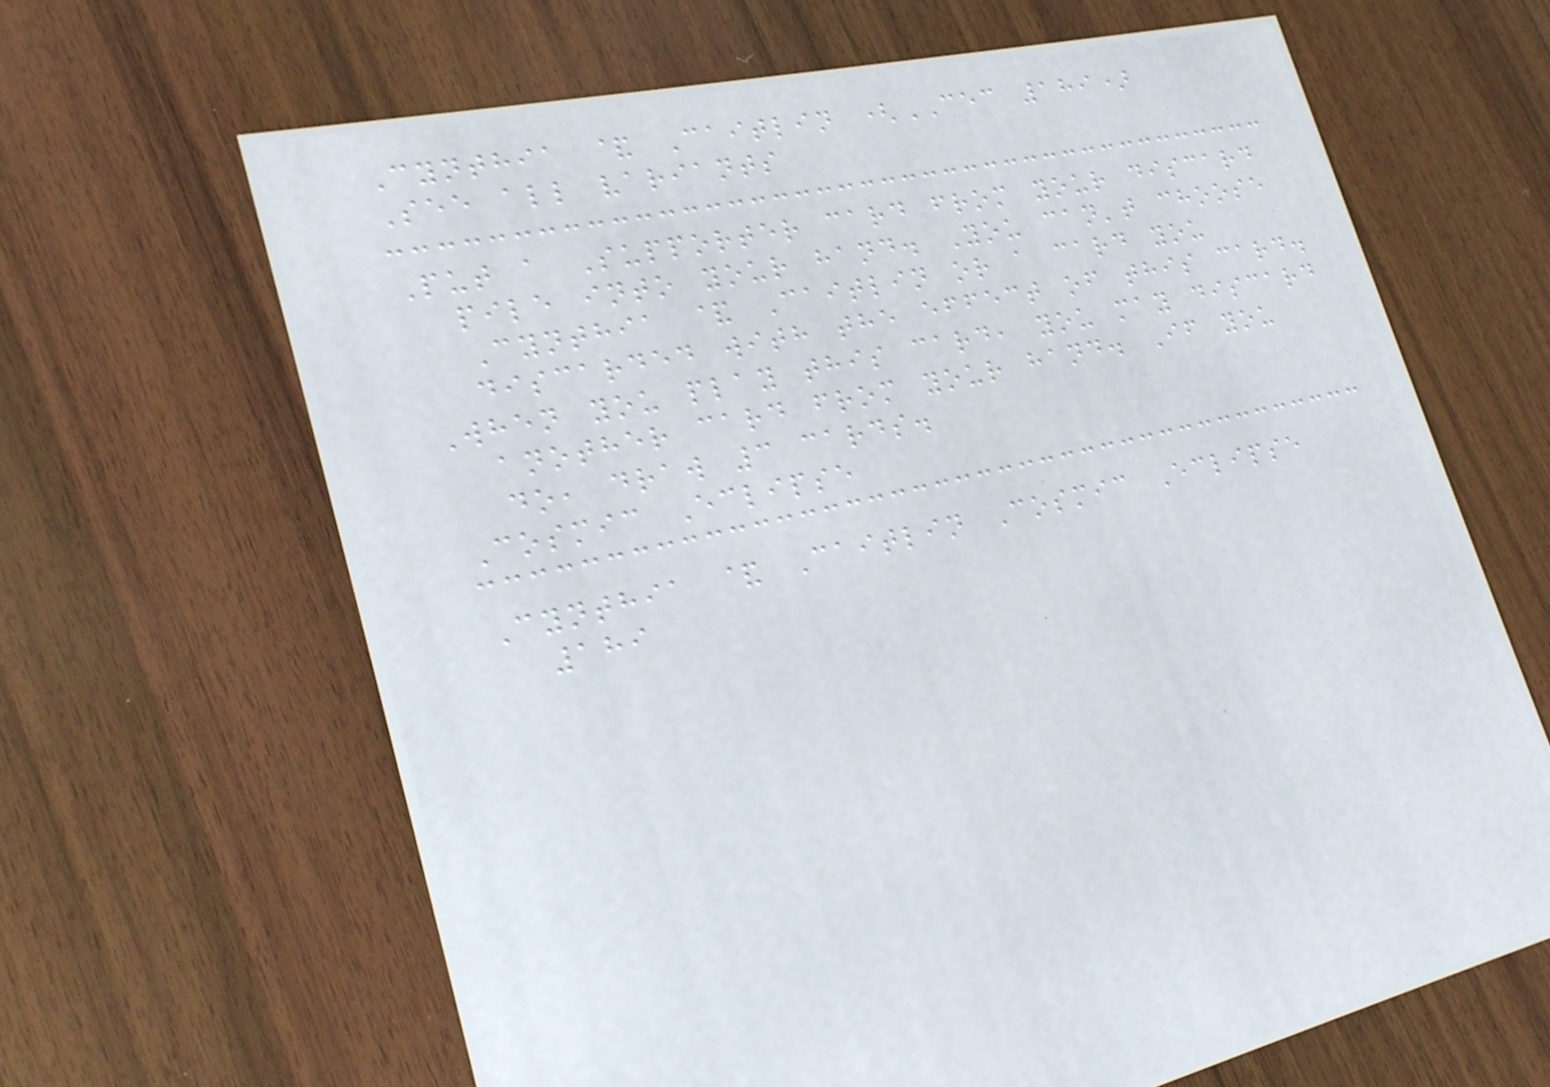Cynthia & Caitlin (CEC 189)
See all variants
Put a Supporter card from your discard
pile into your hand. You can't choose
Cynthia & Caitlin or a card you
discarded with the effect of this card.
When you play this card, you may discard
another card from your hand. If you
do, draw 3 cards.
Cosmic Eclipse
Cynthia & Caitlin Cosmic Eclipse
189
